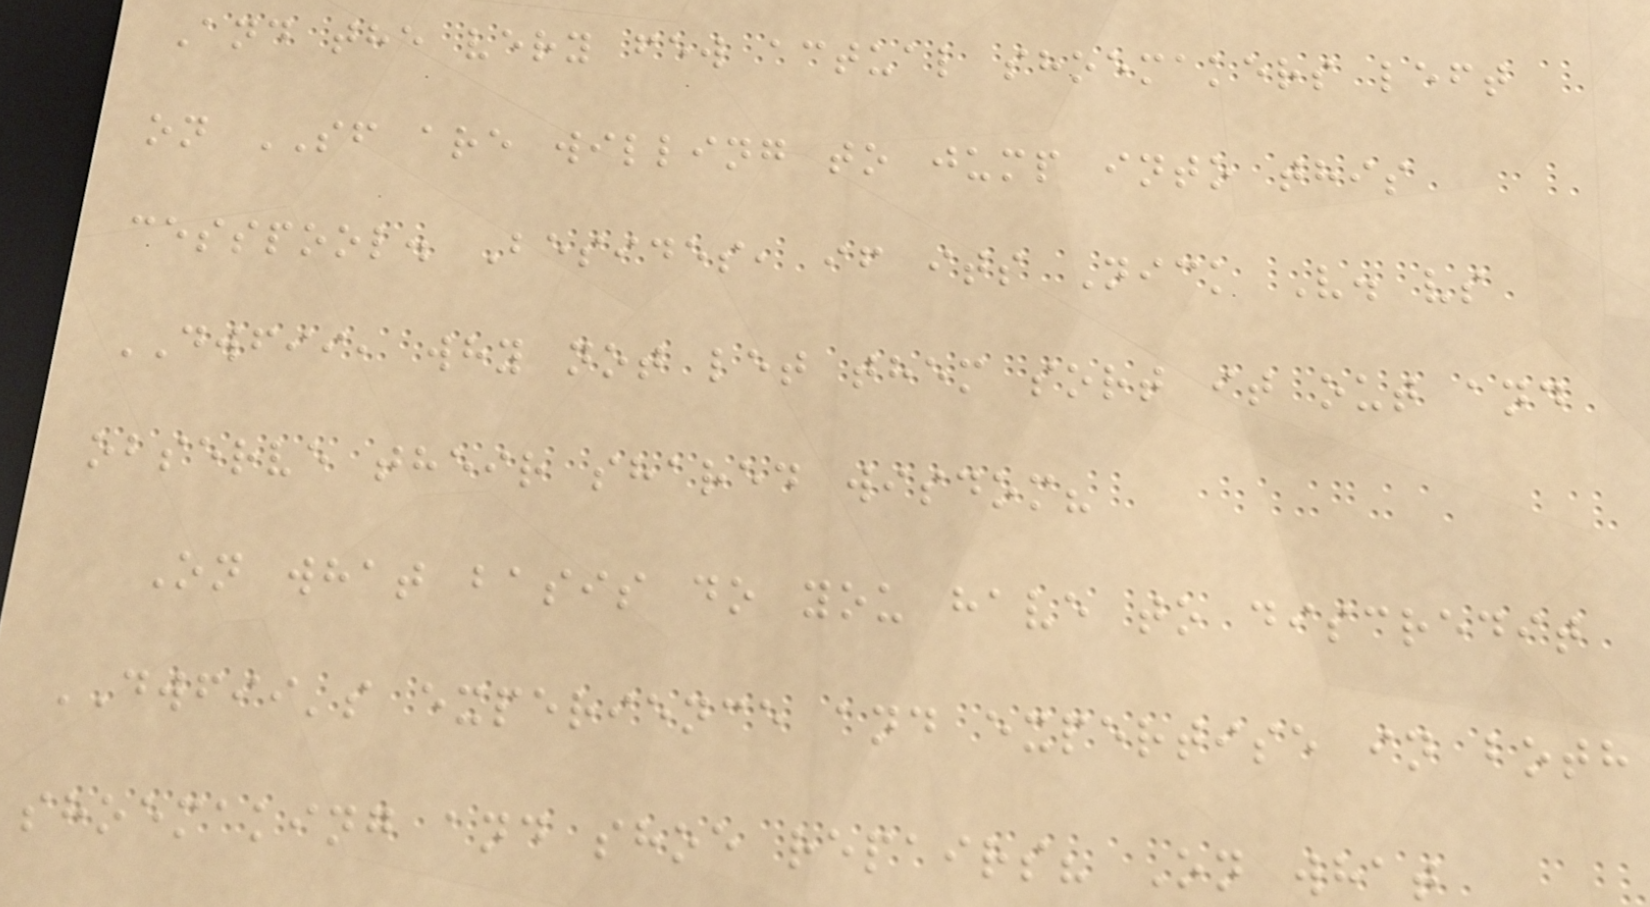And the very few actual shoemakers left
on SF are willing to jump into this
cesspool. Besides, if its Nick V. vs
DWFII, why not let them sort it out and
observe their shared wisdom?
On what basis do you have to discredit
DWFII's experience and expertise in both
shoemaking and shoe repairs? On what
